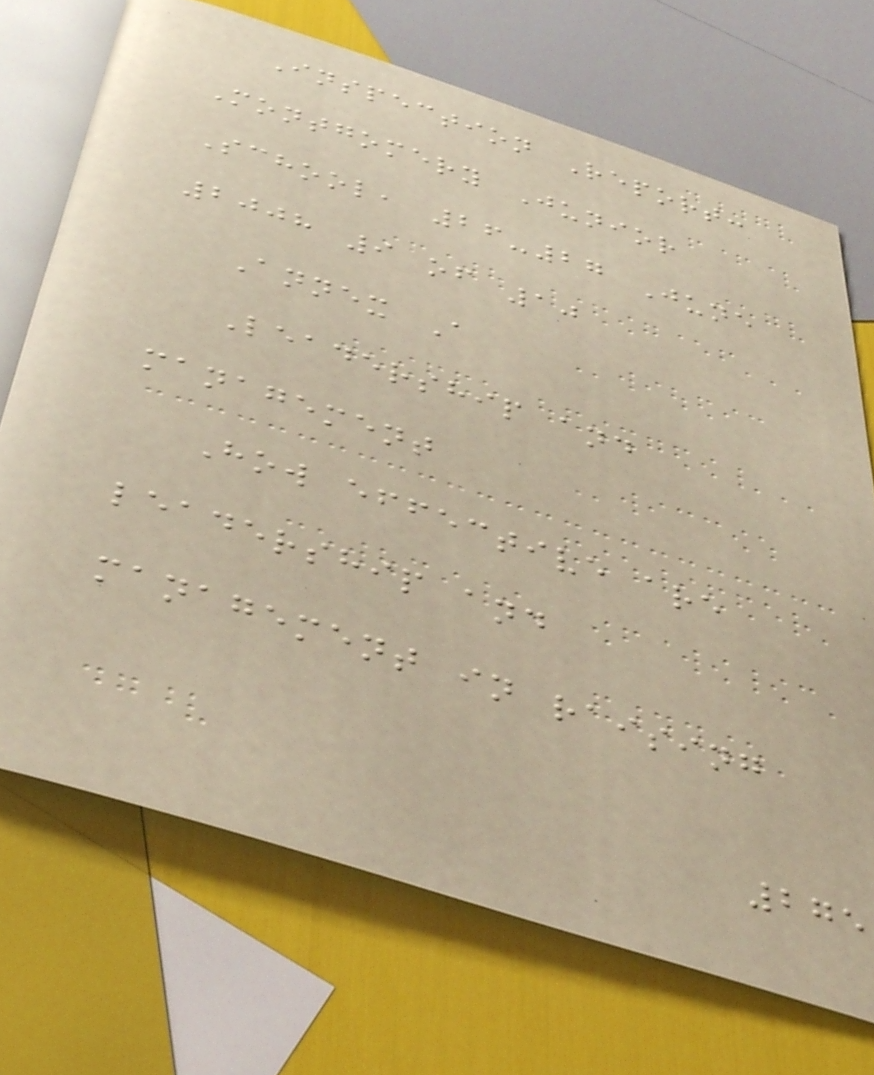Inspection Report:
Montgomery Junior
School, 26-27 June
2008 9 of 10
Annex A
Leadership and
management
How effective are
leadership and
management in raising
275
